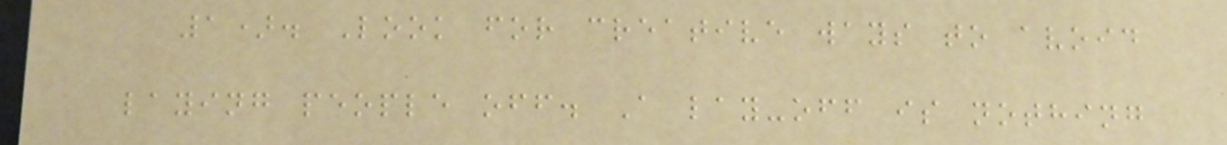1). Look for creative ways to avoid
laying people off. A lay-off is nothing
